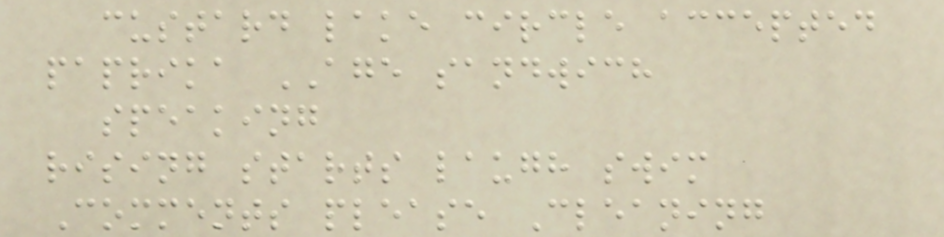custard lake circle accepted
paprika AGE sandwich
speaking
rising starts laugh swim
Comments please Cleaning
